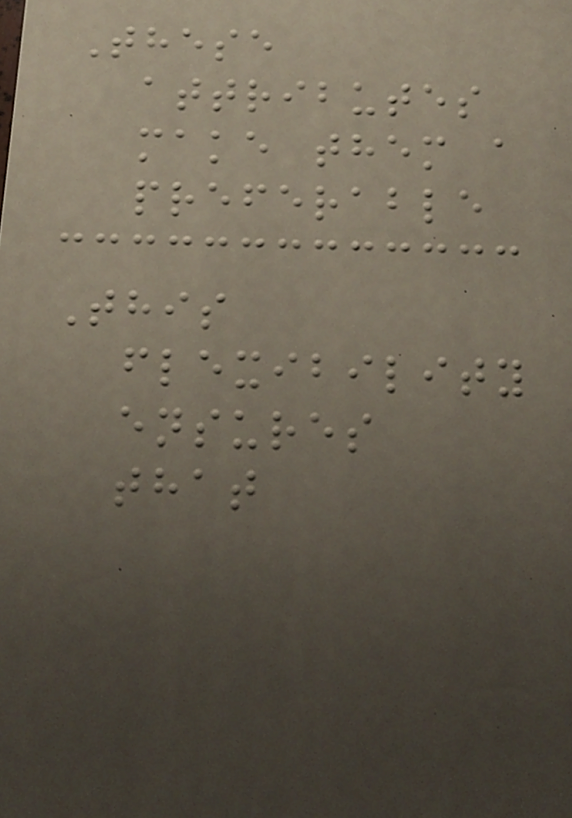These
attributes
make them a
preferable
This
flexibility
ensures
that
